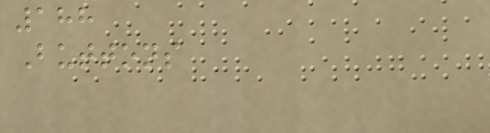188
Buttons
